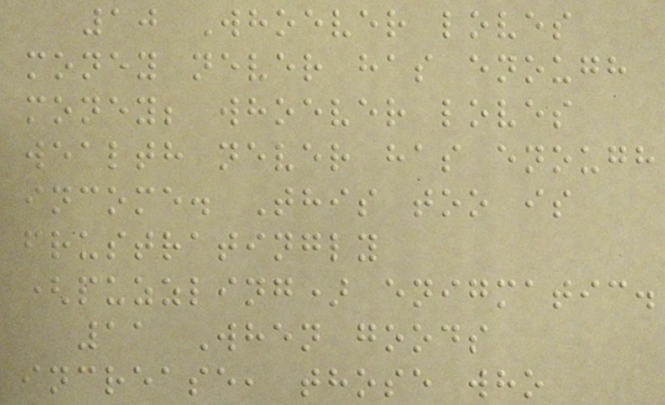10 Whoever loves
money never has enough
money; whoever loves
wealth never has enough
income. This too is
frustratingly
(puzzling) enigmatic.
11 When goods
increase, those who
